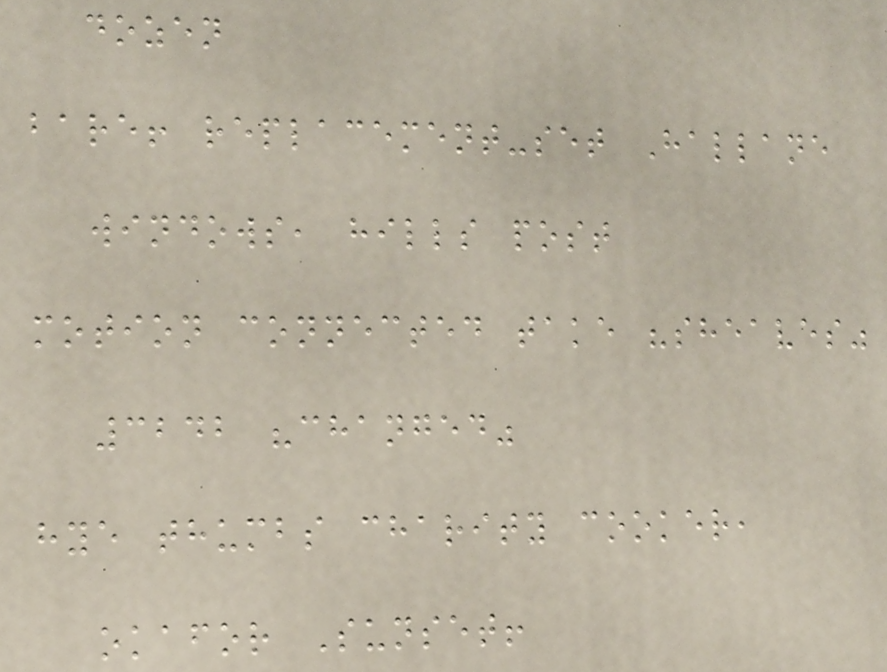dozen
bare! replacement-set Hallane
windows, hills post
motion connected take "sheaves"
3242 "changed"
hye thumbs charity cooker,
okafor Sunset!
